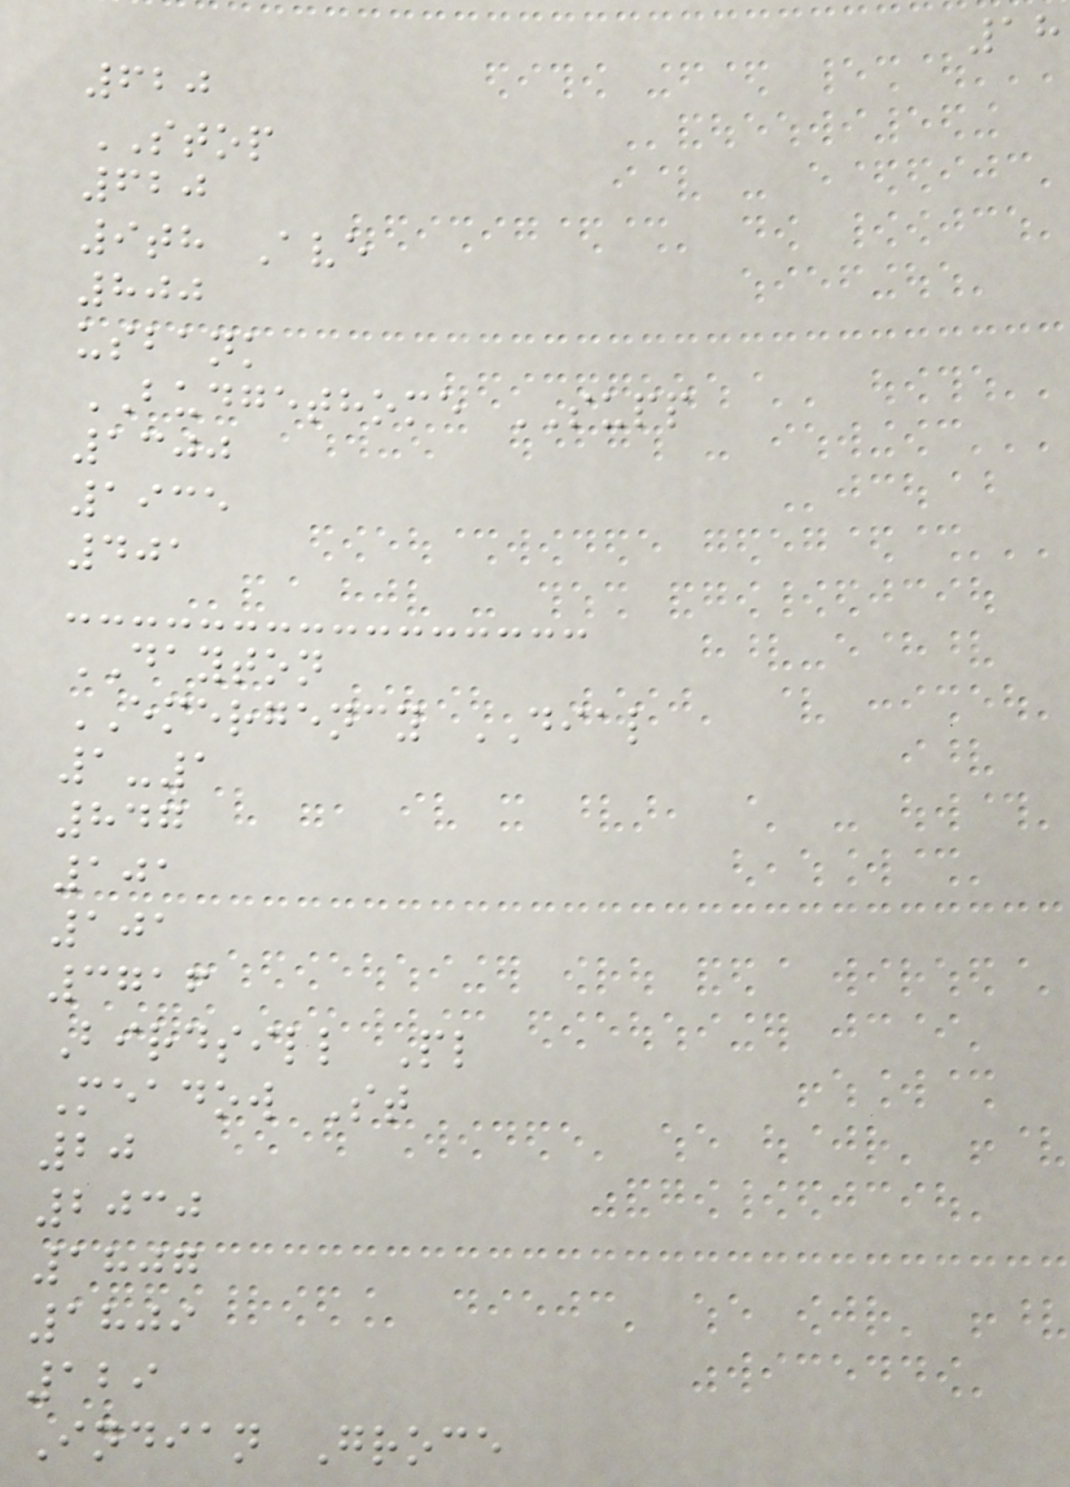18
620
STOP
620
9th Ave
800
usbank
BUDGETHOME SUPP
1300
1935
401
DAYTON
EMERGENCY DIAL
1-1
847
101
101
3716
Birdsill Pl
Meadow St
20
2030
1807
1809
129
Indian Groce
